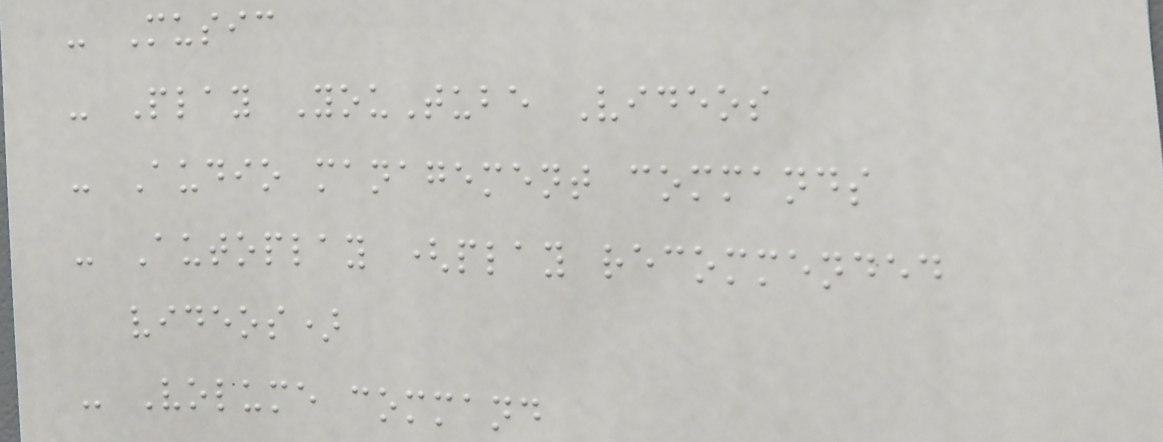- Music
- Play YouTube Videos
- Audio management commands
- Autoplay (play recommended
videos)
- Volume command
